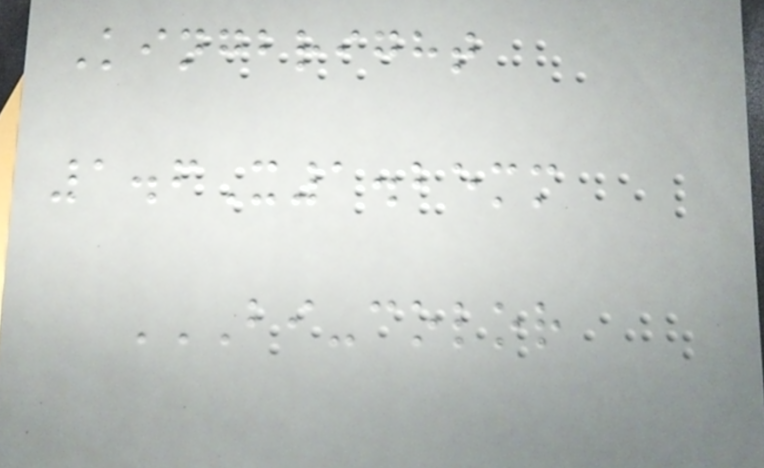Kingbright
1.6X1.25mm
BI-COLOR
